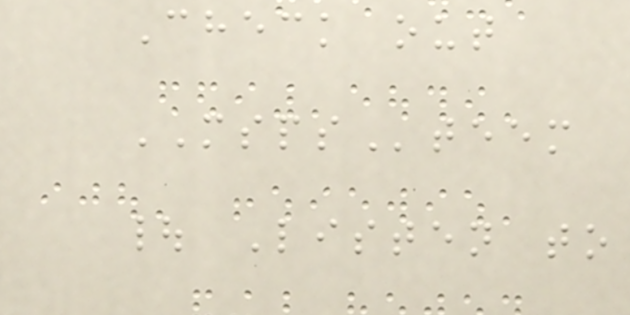Check out
MSPSteem
| Listen to
